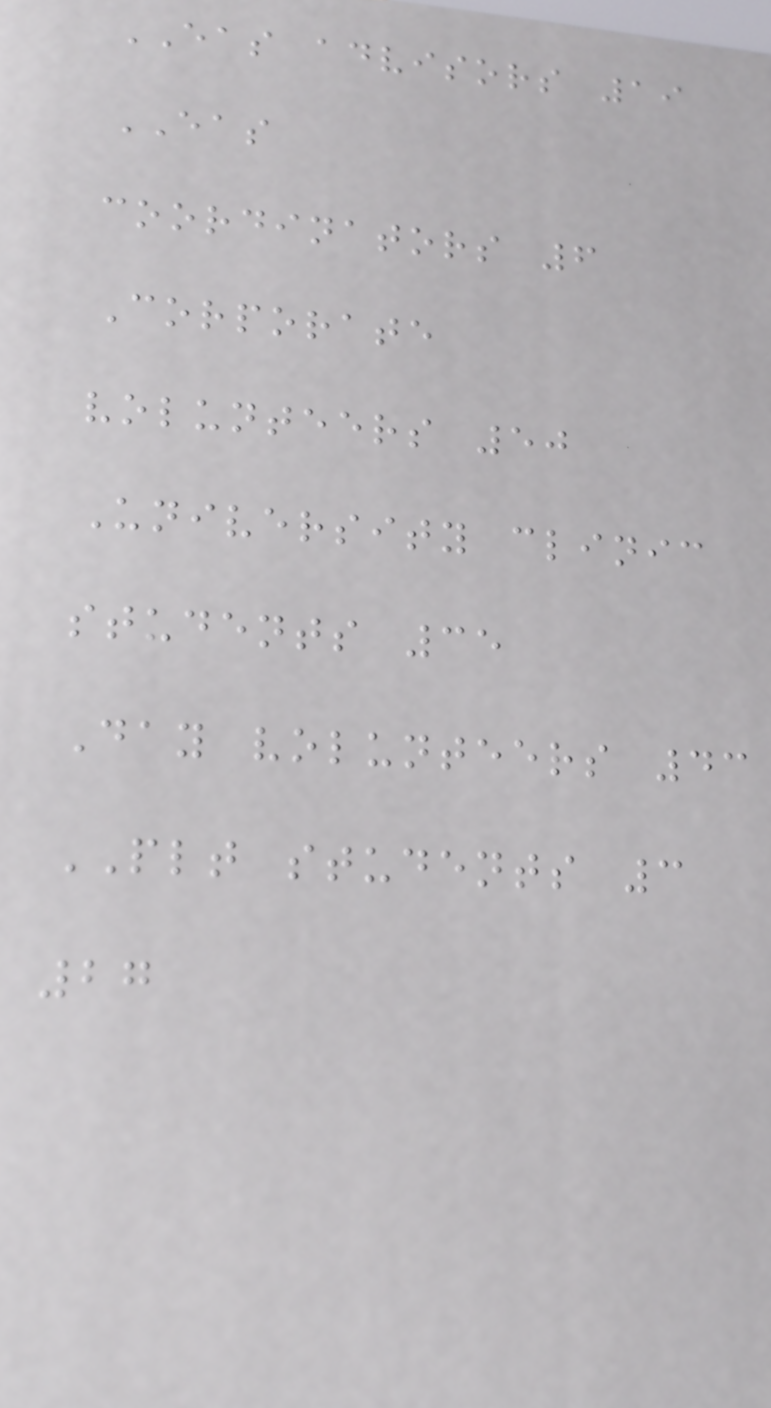EAS advisors 19
EAS
coordinators 6
Corporate
volunteers 50
University clinic
students 35
Day volunteers 43
PLT students 3
27
